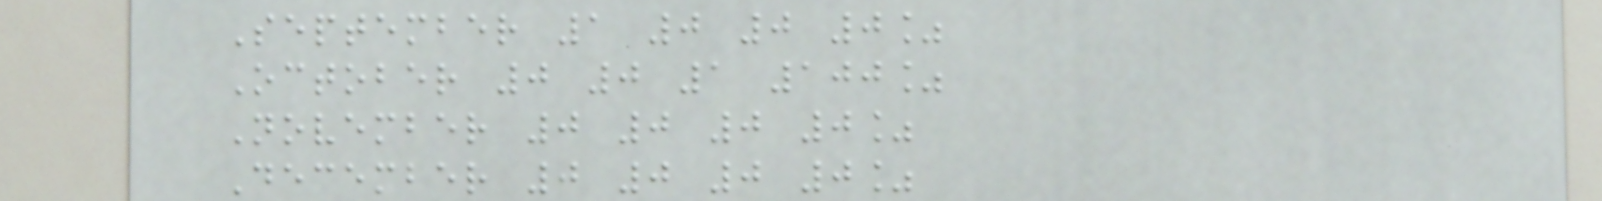September 1 0 0 0%
October 0 0 1 100%
November 0 0 0 0%
December 0 0 0 0%
